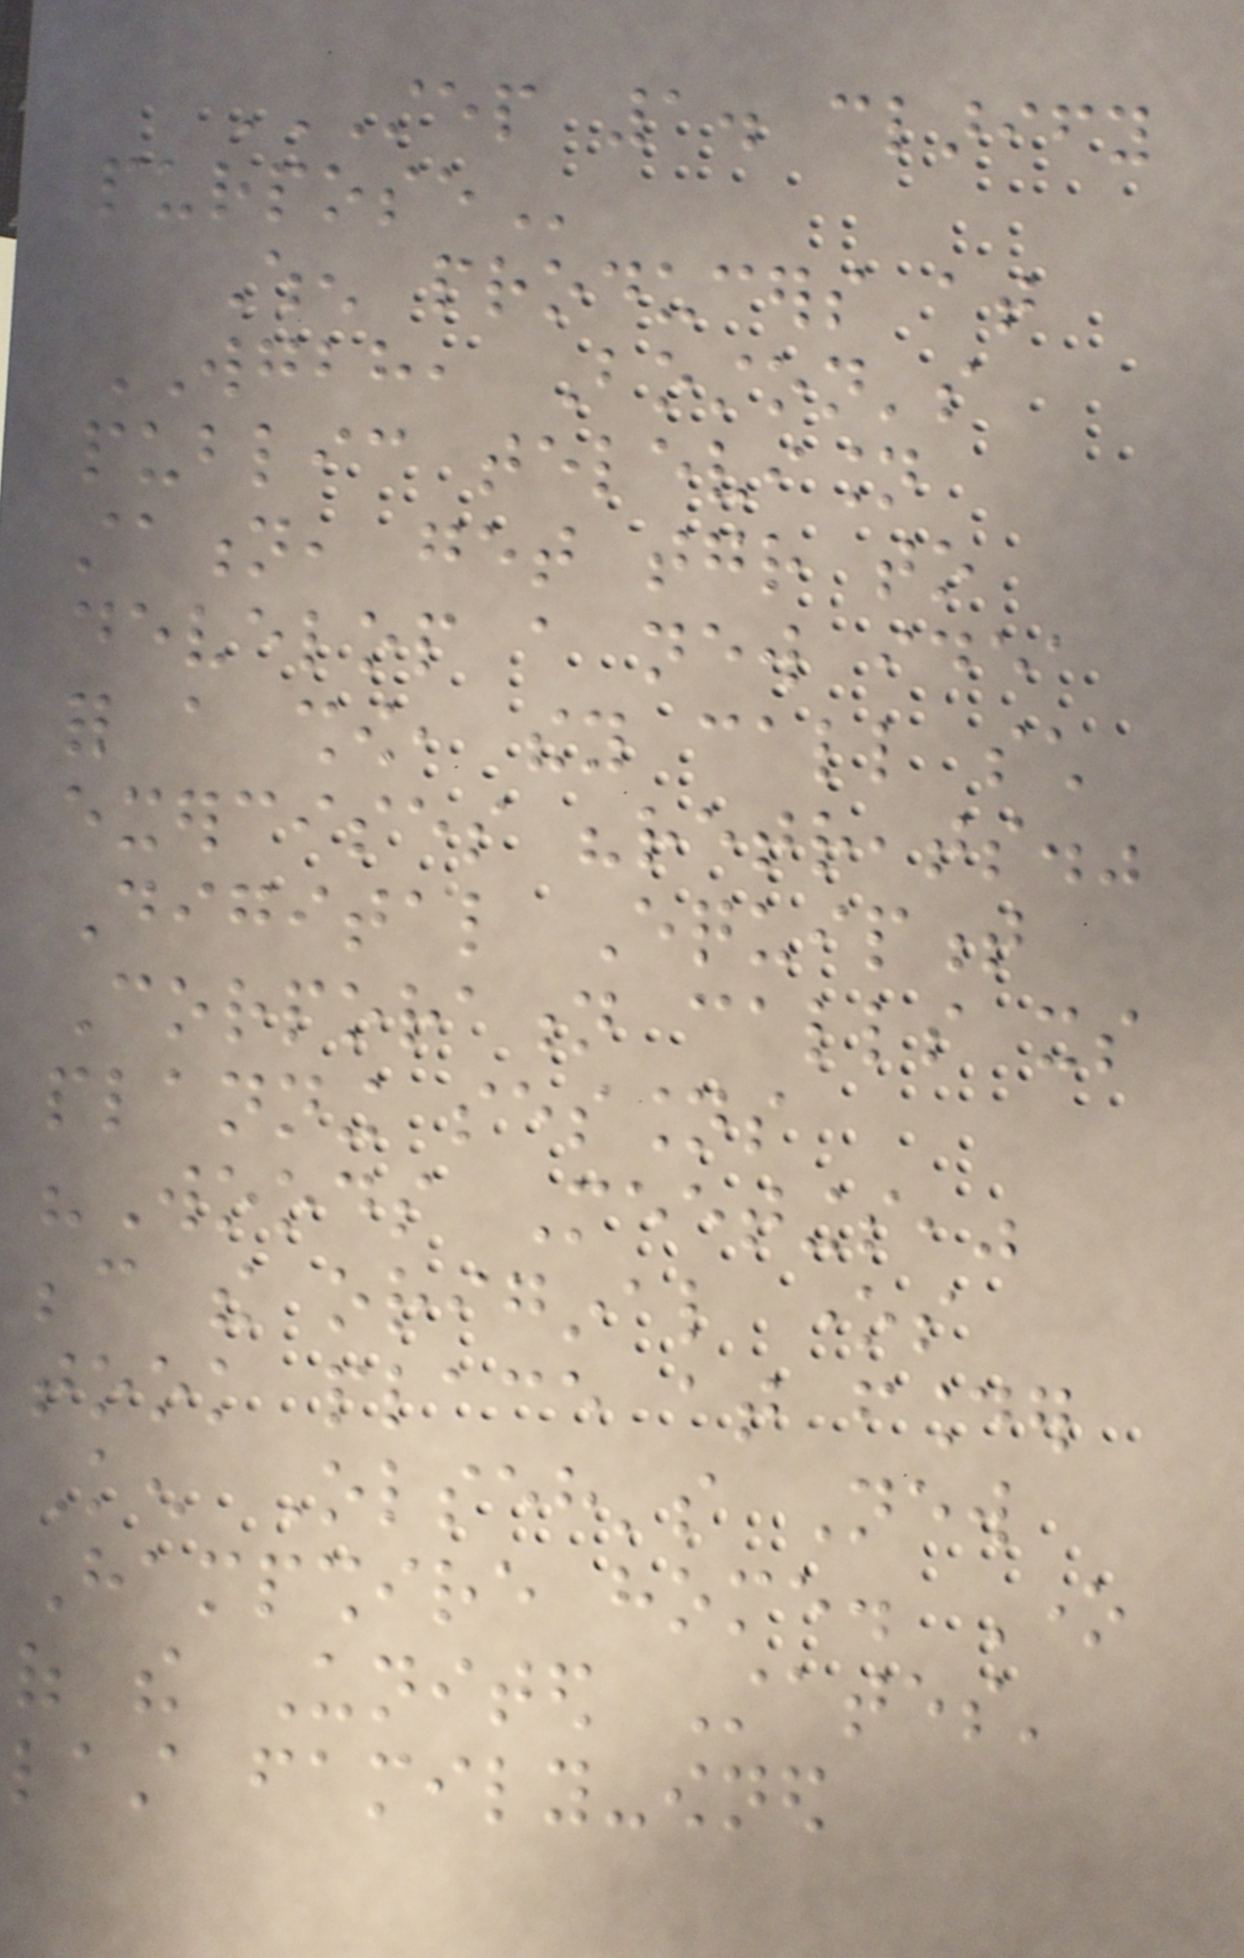STEP 1. CLARIFY
PURPOSE
When producers at
WGBH, Boston's
public television
station, get together to
develop a new idea
for a show, they call such
exercises "retreats."
Digital Equipment
Corporation calls its
planning sessions
"Woods Meetings,"
because the original ones
took place at founder
Ken Olseh's New
Hampshire home. One
of the United States'
last family-owned
